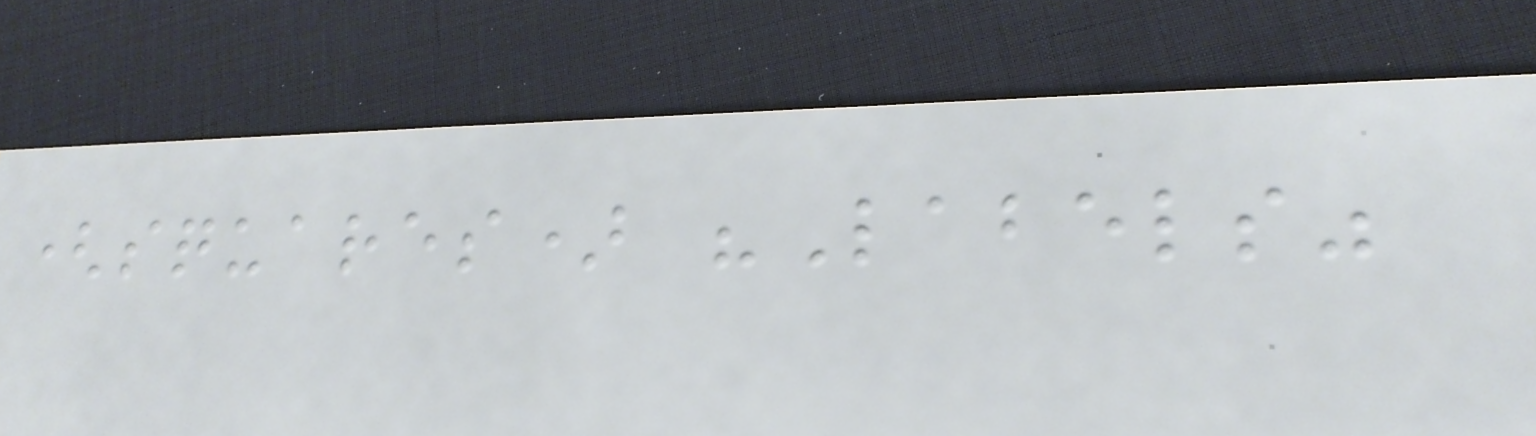(squares) "Labels"
